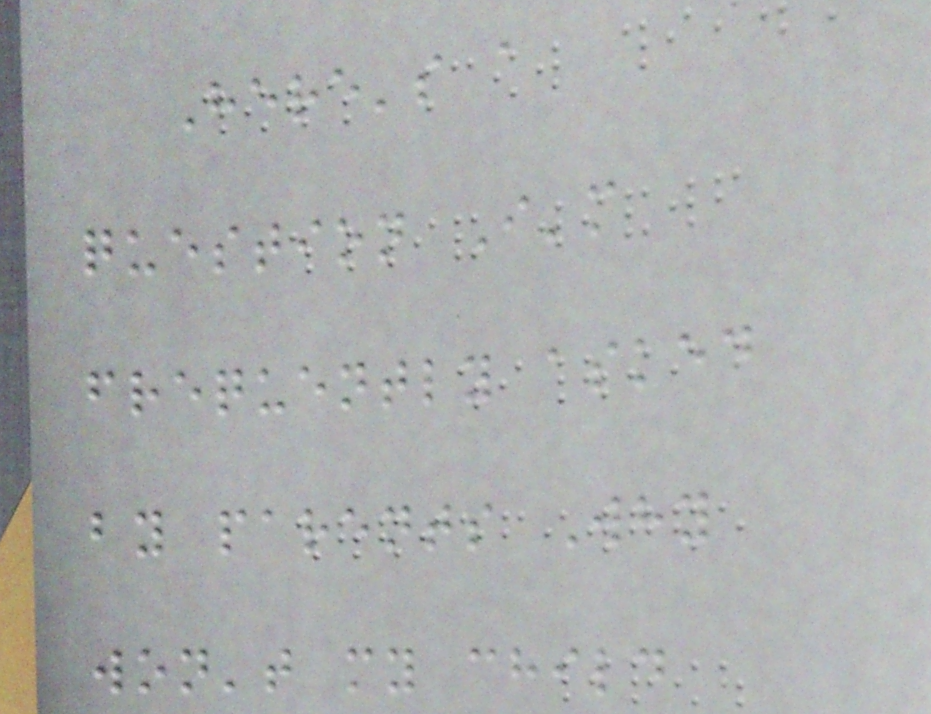Here's a
question I'm
frequently asked
by parents Why
won't my child
